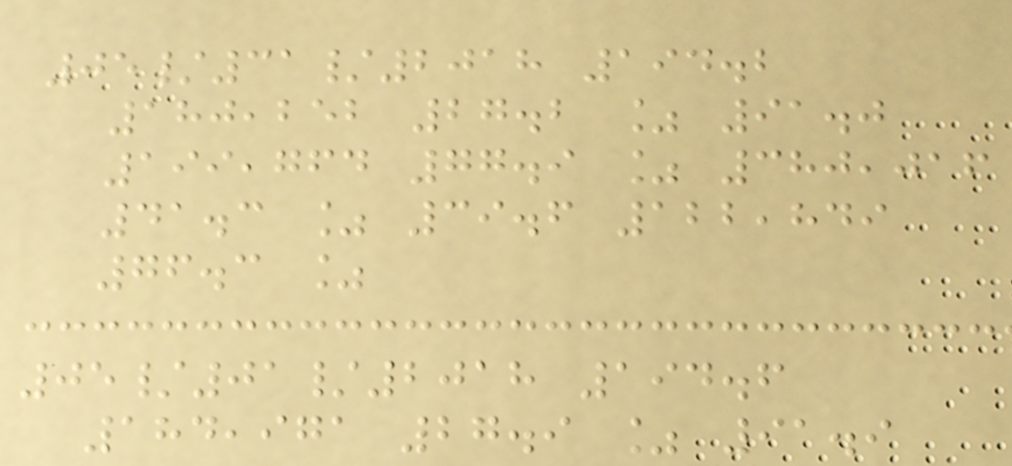05/31/2018 194.2
180,252 27.2 % 91.0
199,764 77.9 % 380,016
41.3 % 39.6 122,849
76.3 %
05/01/2018 194.6
184,971 27.9 % 91.9
